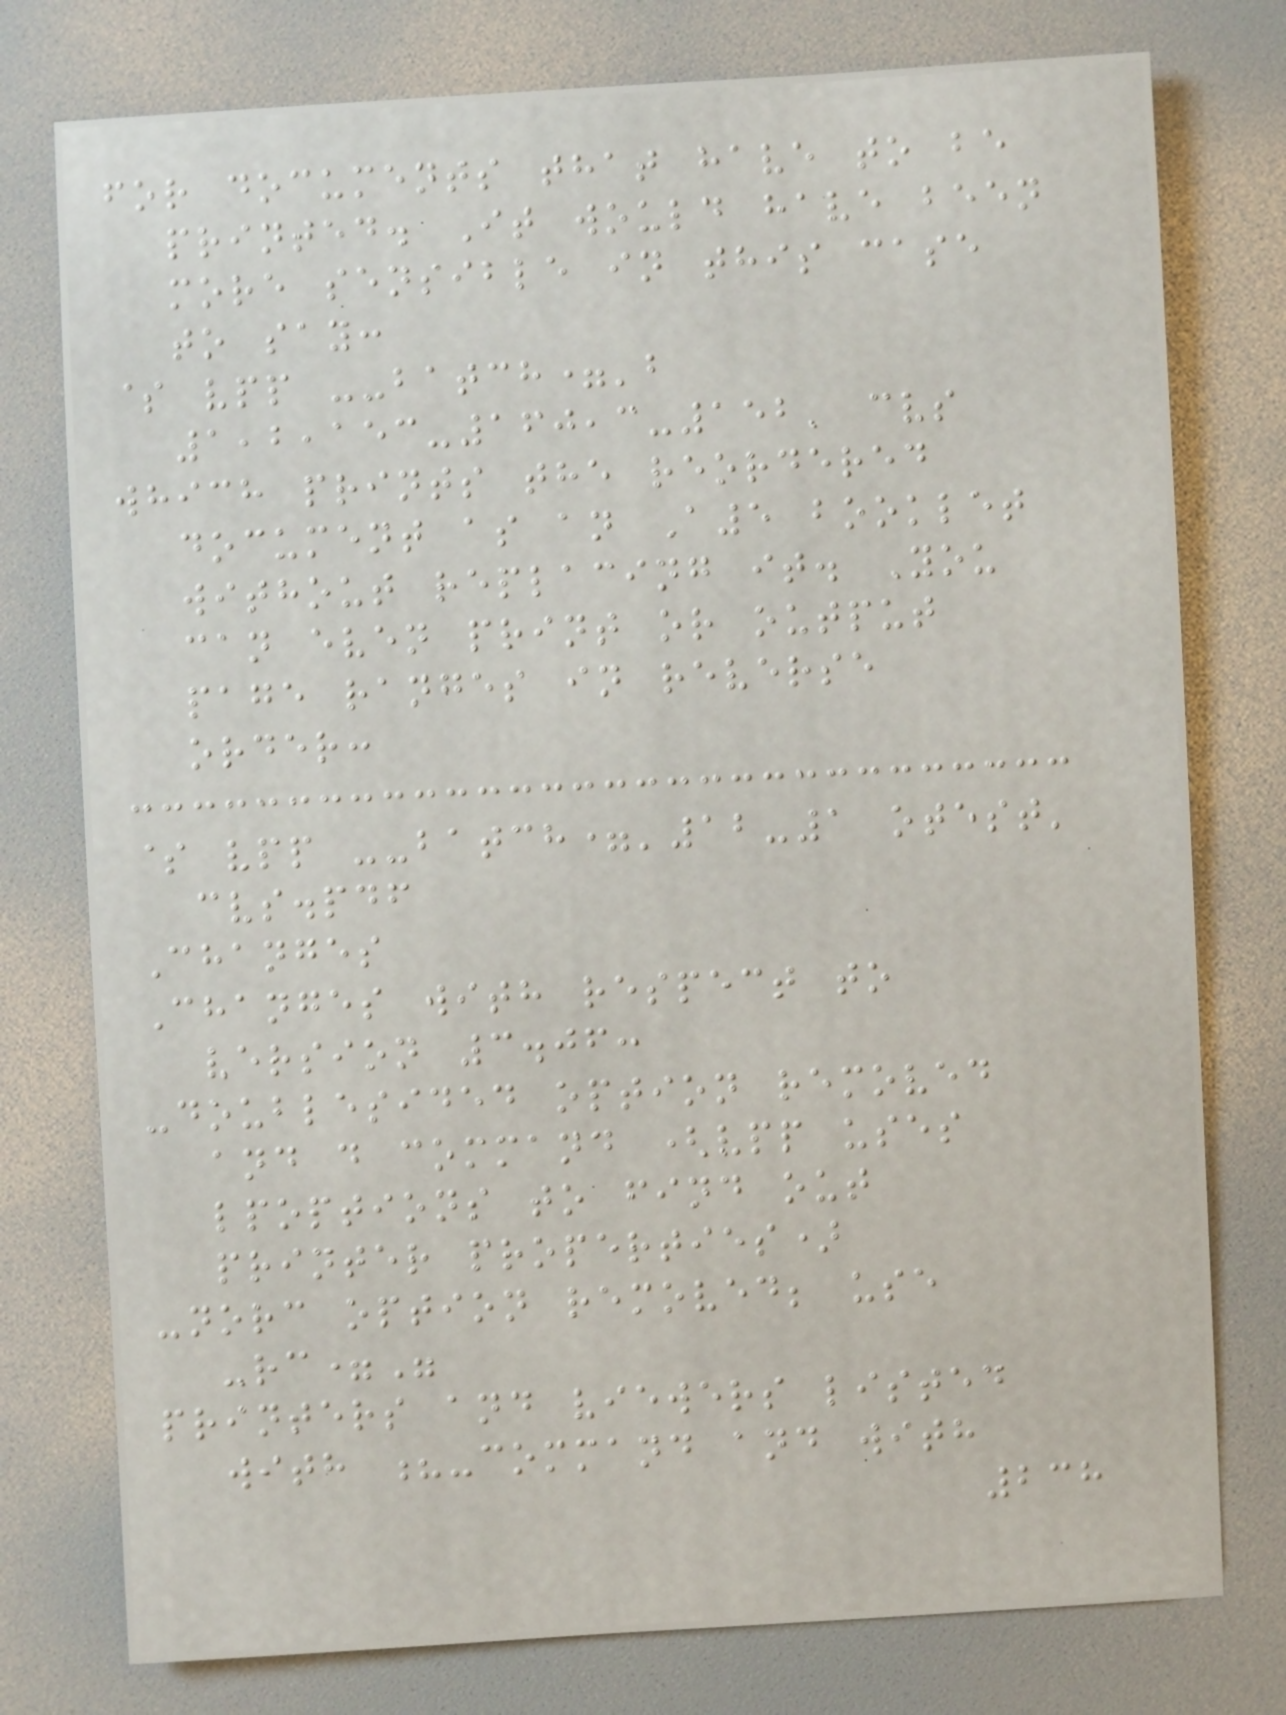for documents that have to be
printed. It would have been
more sensible in this case
to say:
$ vpp --batch='b
1,2,153-160,3-152' cvs
which prints the reordered
document as an A5 booklet
without replacing it. You
can even print or output
page ranges in reverse
order:
$ vpp --batch='12-1 otest'
cvs.pdf
Changes
Changes with respect to
version 3.06:
-doublesided option removed
and d command (vpp uses
lpoptions to find out
printer properties)
-norc option removed; use
-rc="
printers and viewers listed
with ?-command and with
238
